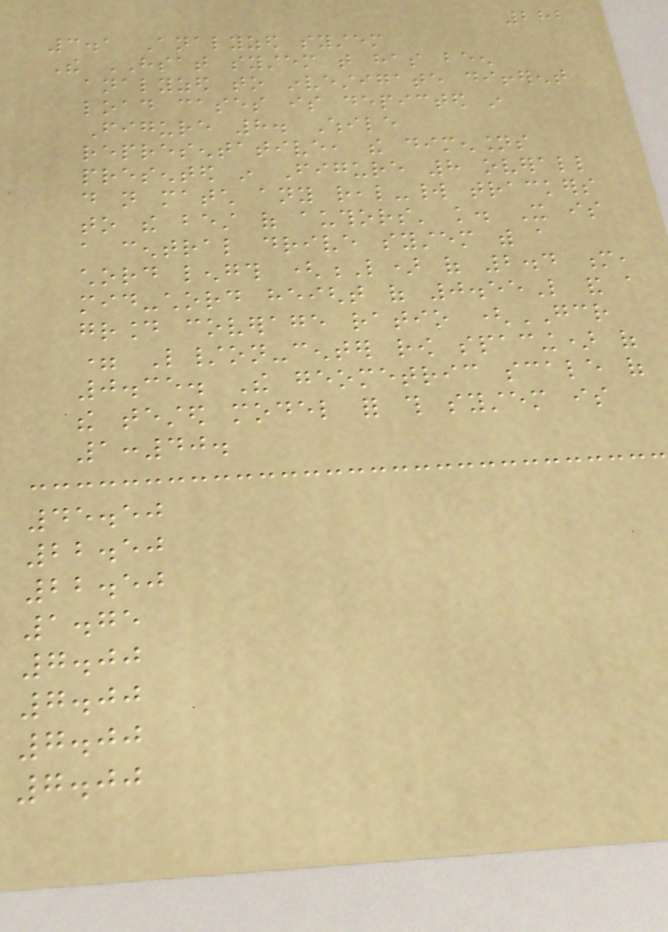282
3.1 Analyzed system
The HSAT system that has been
analyzed to investigate different
load cases is depicted in
Figure 8. While
representative, the dimensions
presented in Figure 8 overall
do not match any real-world trackers
to the best of authors' knowledge. It is
a central drive system with a
chord length (L) of 2.4 m,
mid-chord height of 0.55L and a
ground coverage ratio (GCR
= L/on-center row spacing) of
0.35. The geometric scale of
the tested model for this system is
1:40.
45.50
22.50
22.50
1.75
7.00
7.00
7.00
7.00
